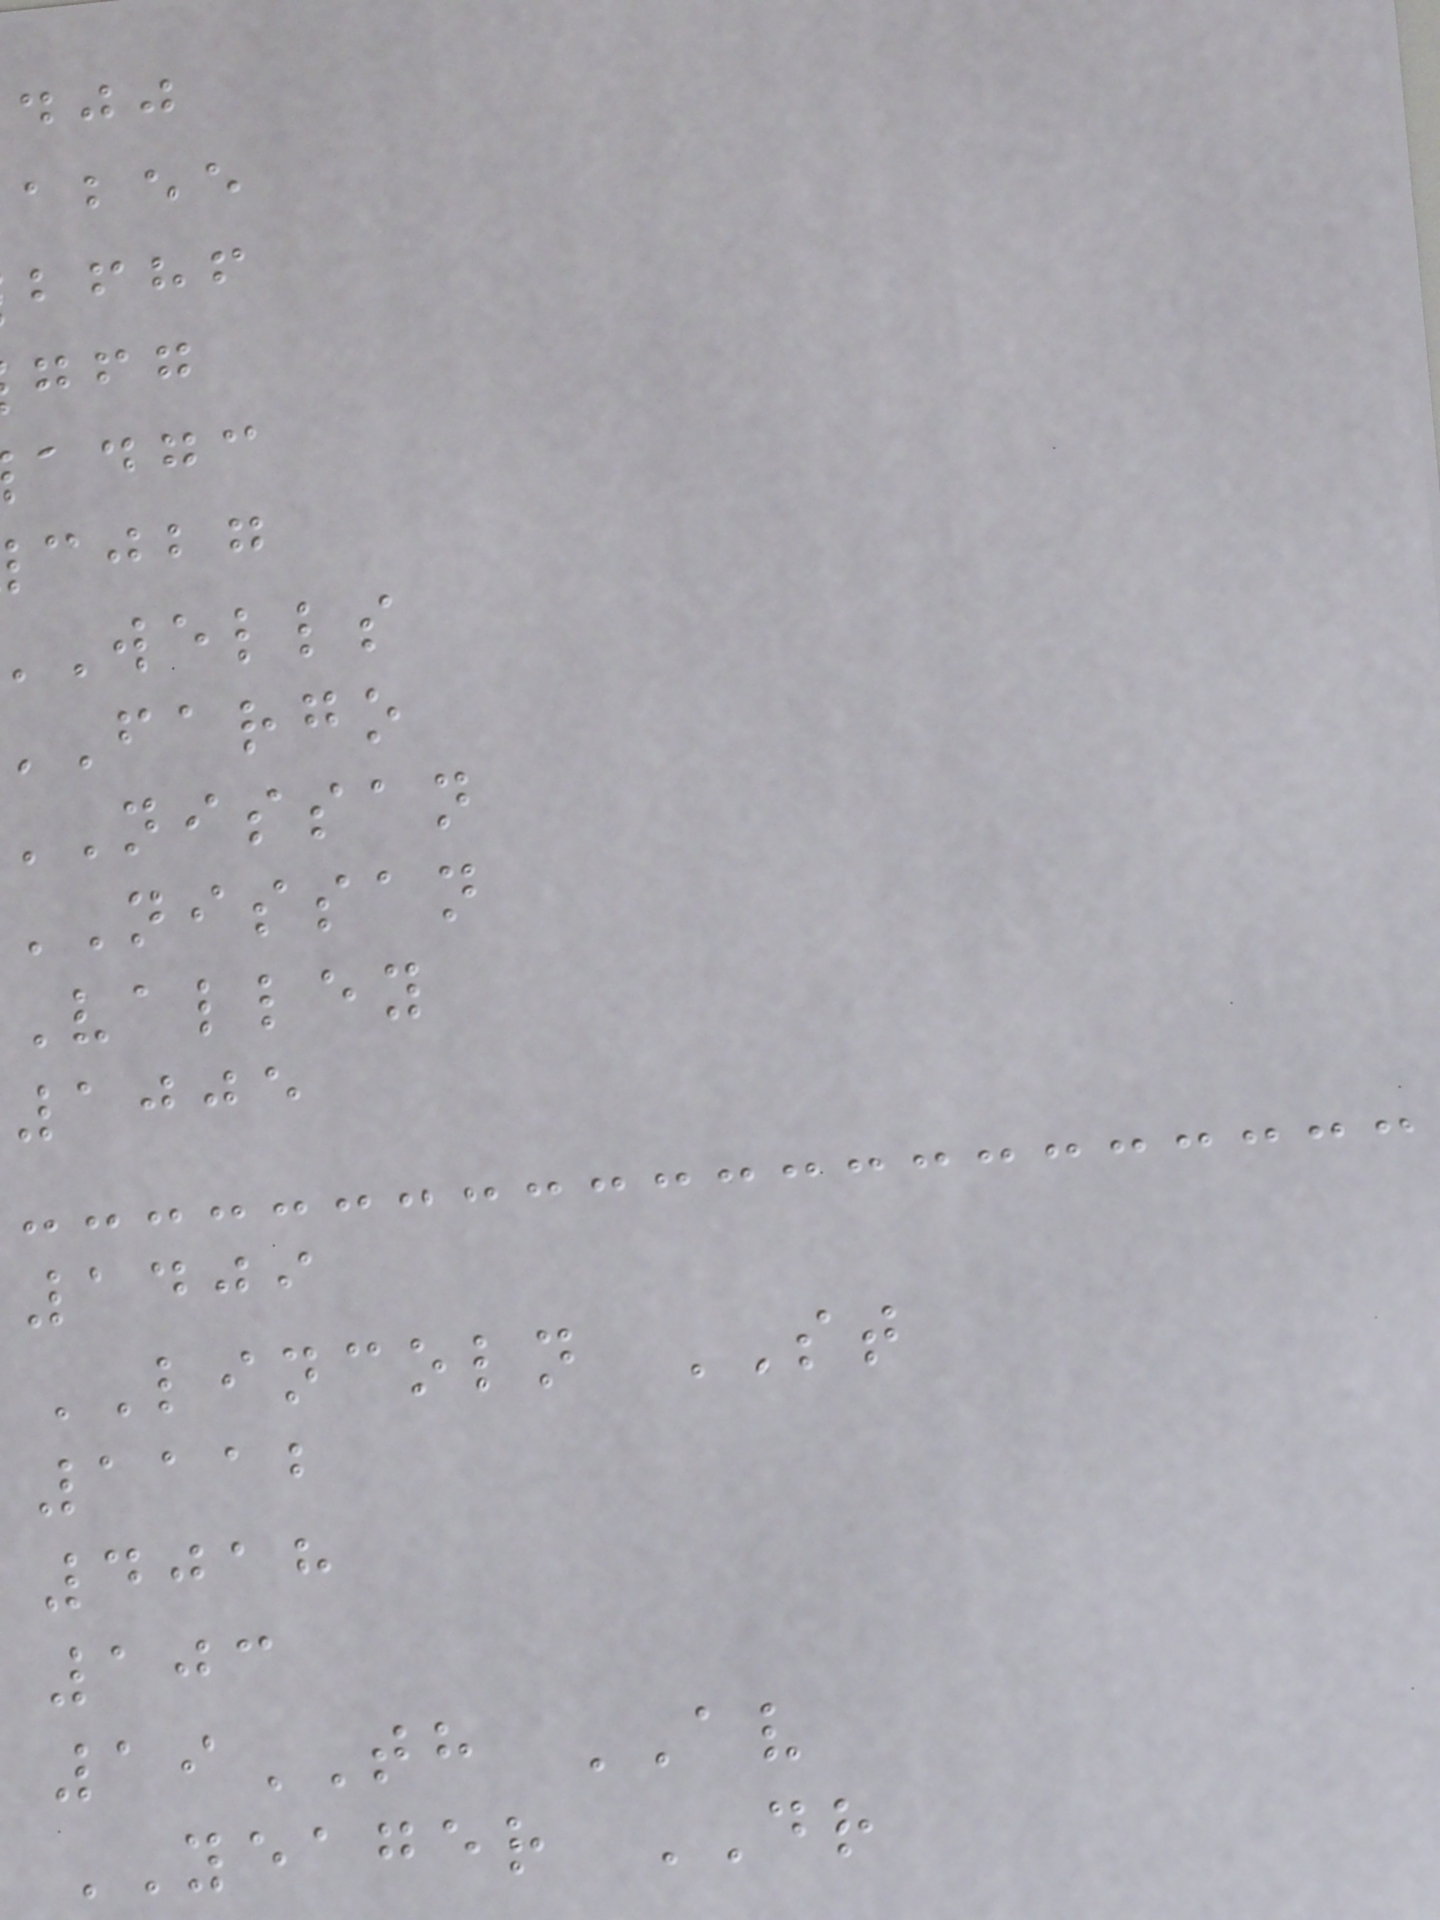abee
bfhf
adgc
cjbg
wells
fargo
nissan
NISSAN
Valley
1005
1409
LINCOLN ST
1112
4018
103
19TH AV
YEAGER DR
